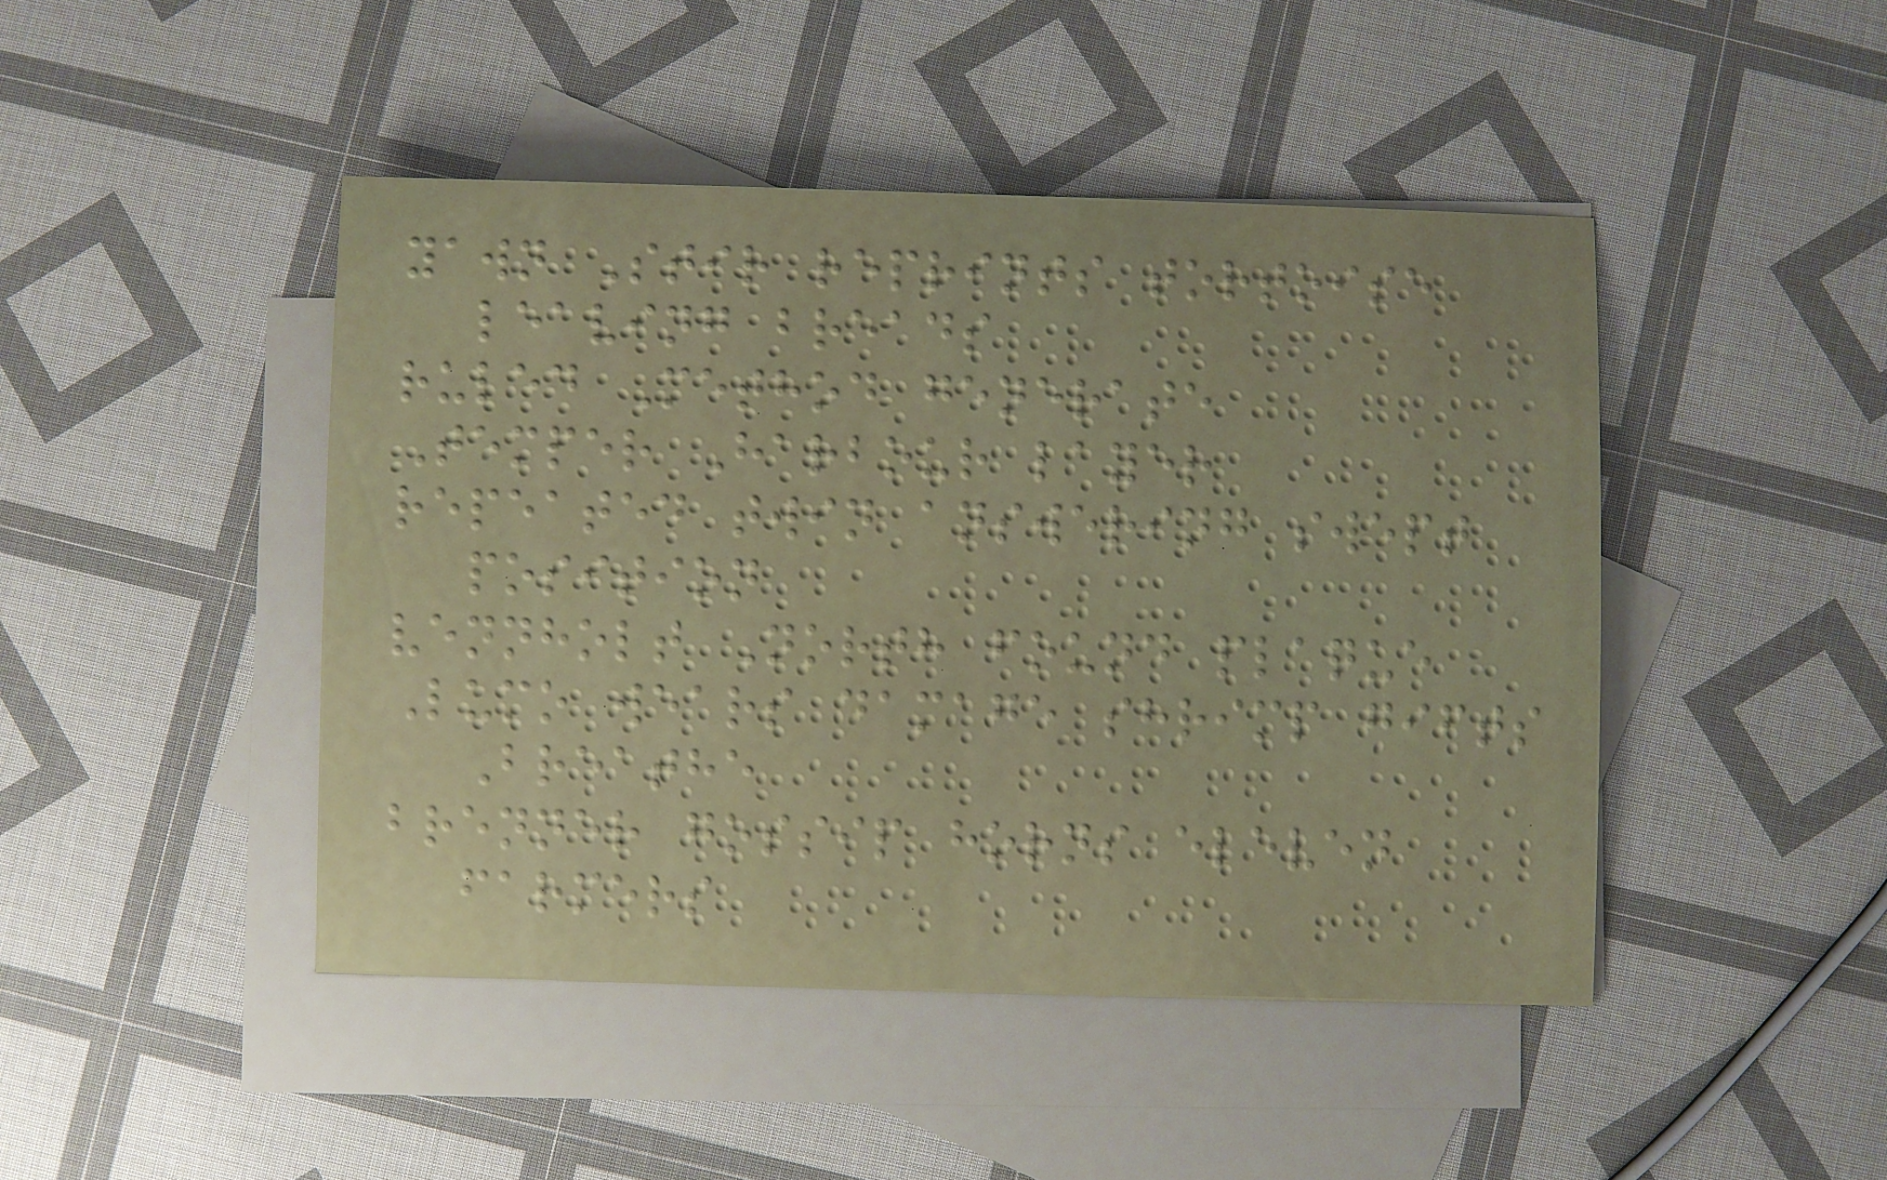yawn Stir reprints tortoise
leaving breads
ruled Method generate
Temper Harbour layer
repeated twin answering swept
position
vennholt North found plaque
Lumo wears damage shrimp gifts
Breathe
brenner gossip horns eleven
farmers
